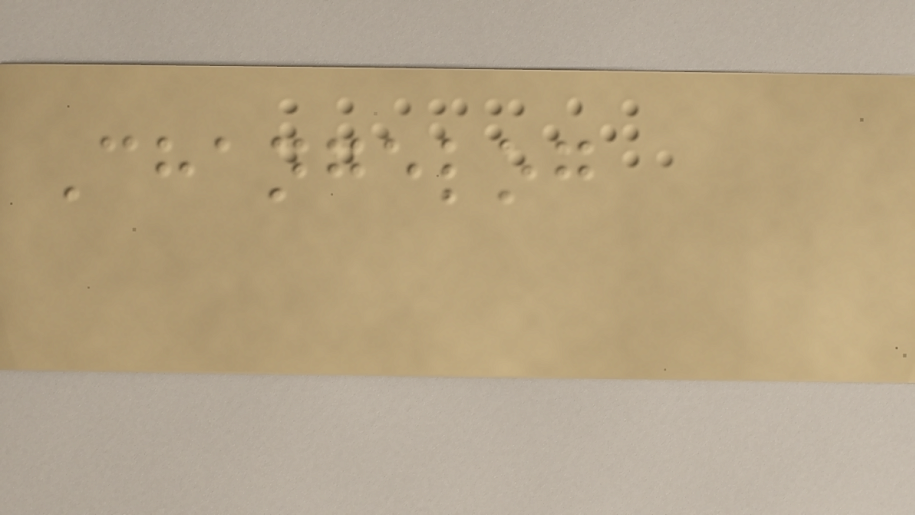Changelog
